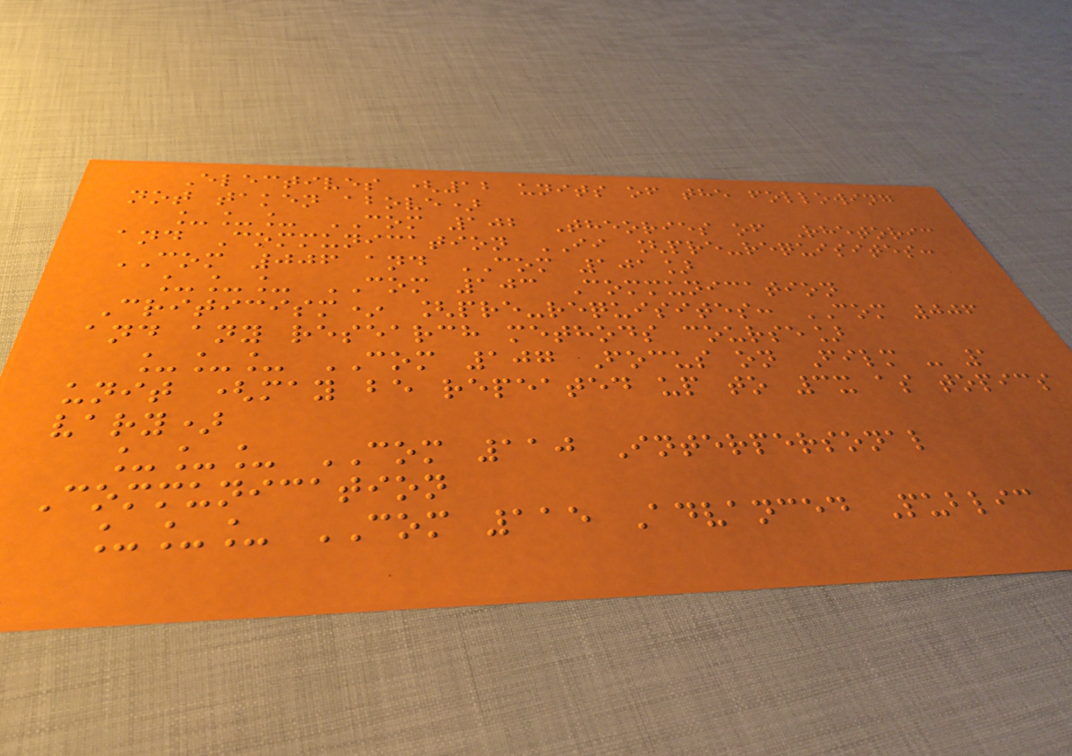Electives (12 units of the following
not taken above)
___ COM 102 Theories of Rhetoric
and Communication II [pre-requisites:
COM 006 and COM 101]
___ COM 103 Communication
Criticism* [pre-requisites: COM 006
and any research methods course]
___ COM 107 Focus on Film - 1
unit (may be repeated up to 3x as topics
vary)
___ COM 110 Interpersonal
Communication
___ COM 115 Advanced Public
